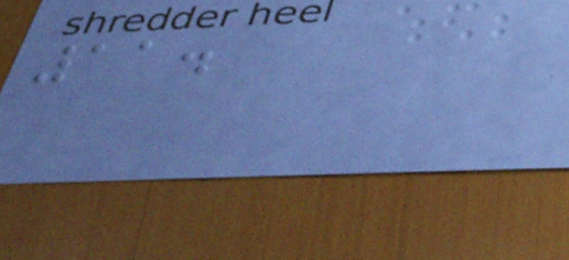11.
